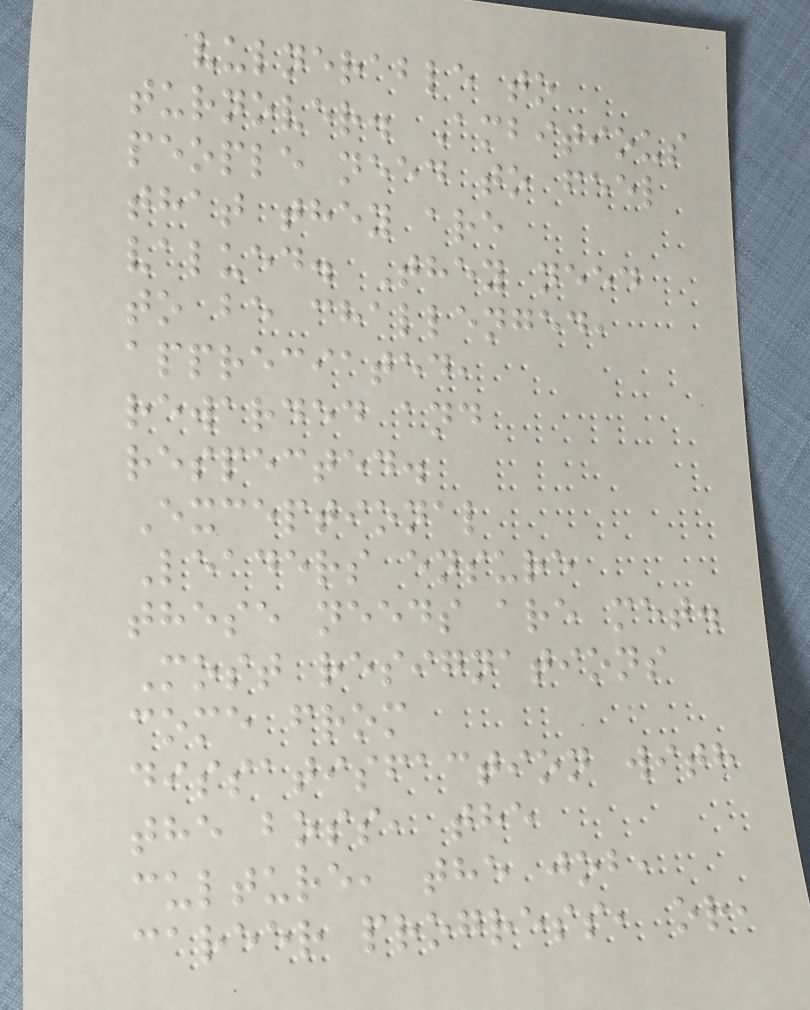vulnerable to
turnover. Ambitious
people need to feel
that they are
valued. They need
to be challenged,
appreciated,
rewarded and
respected.
Exceptional
Leaders ensure
these needs are met.
Most resignations
come from
dissatisfaction with
the boss, the
culture, the job,
career progress, or,
